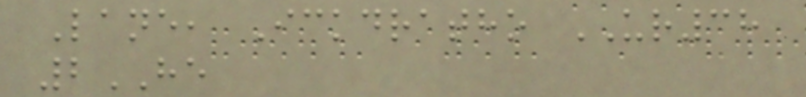Lane, Ickdratho UR38
2HE
